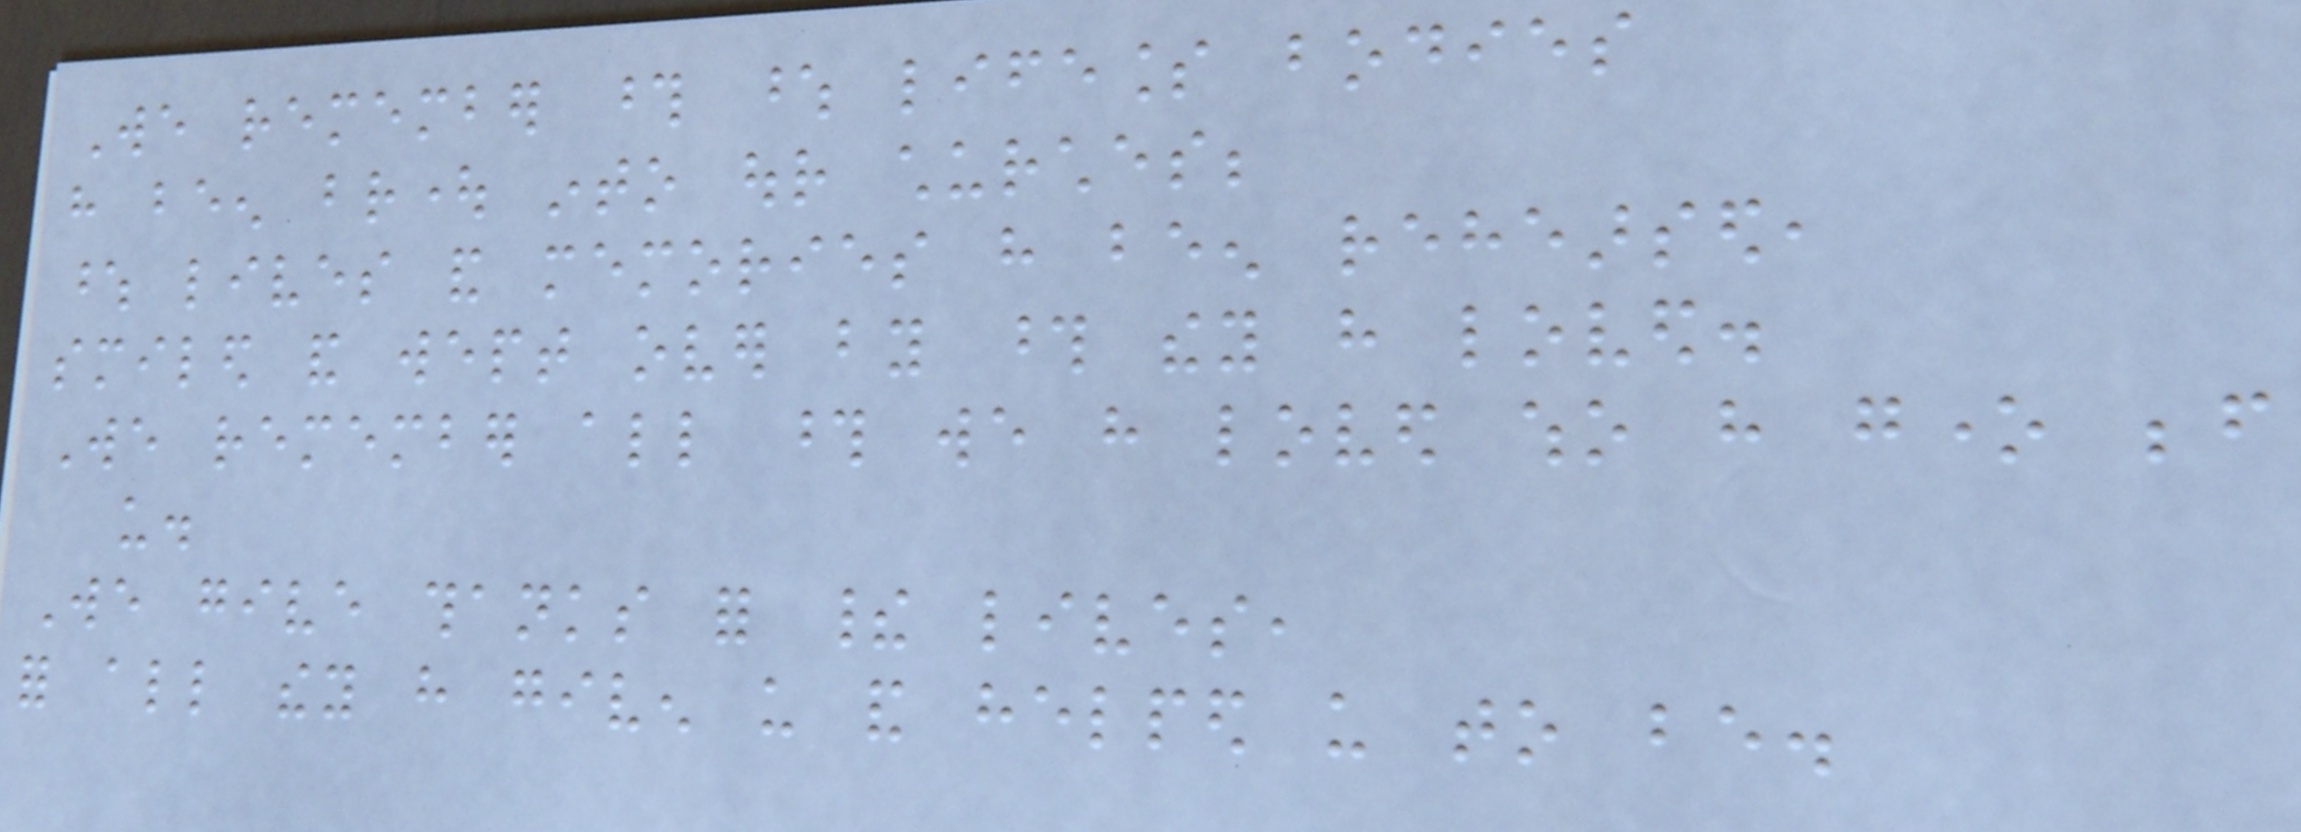We remember those whose lifeless bodies
have been brought into our churches;
whose lives and memories have been rehearsed,
smiled and wept over by those they have loved.
We remember all those we have loved who have gone before
us.
We give thanks for their lives,
for all they have given us and helped us to be.
